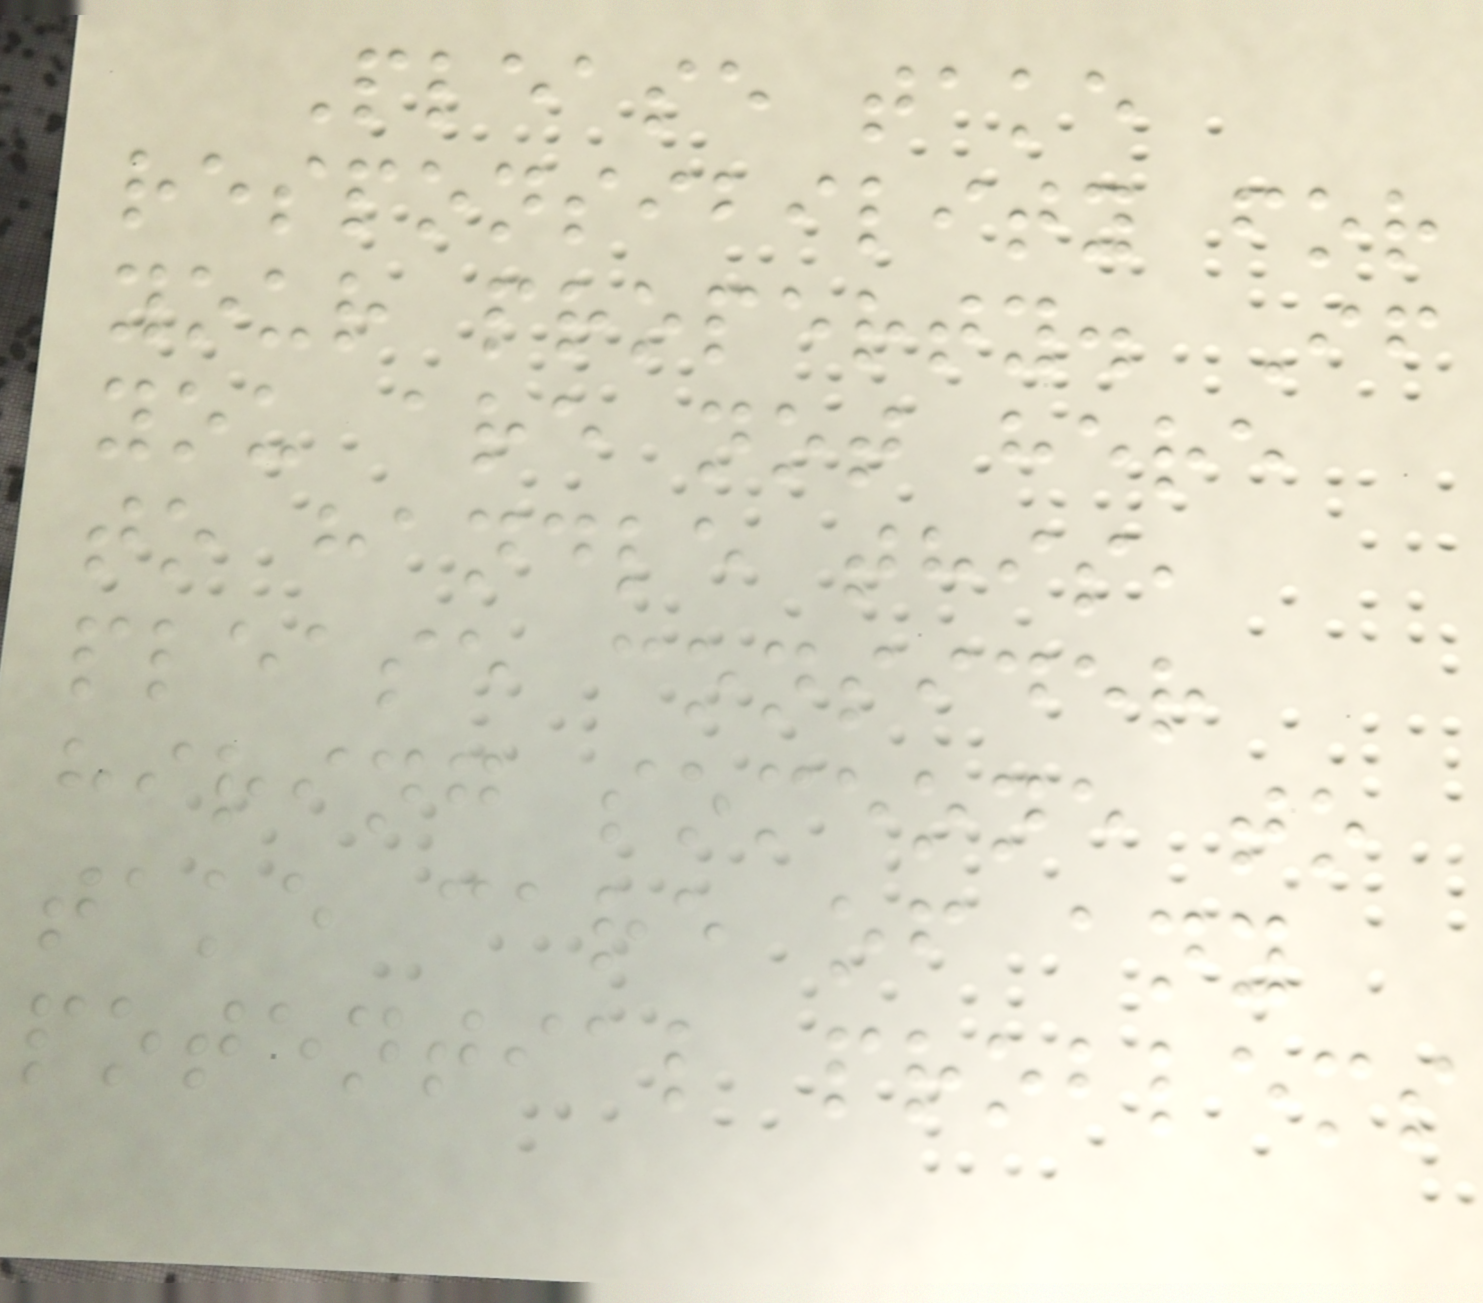Please take
responsibility for
your property. If
you are not here
to handle this,
please consider
hiring someone to
take care of any
potential problems
